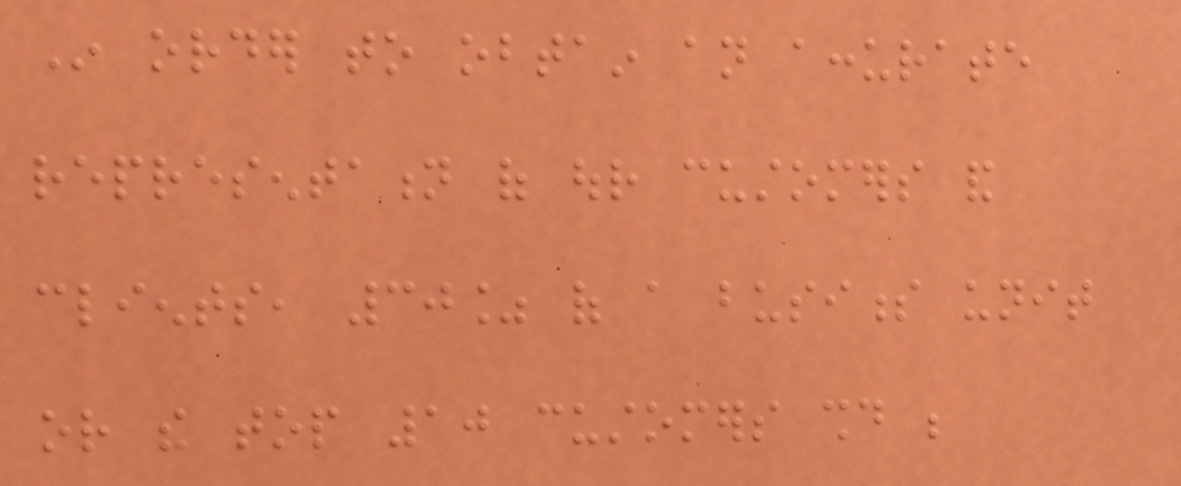In order to obtain an accurate
representation of our customers and
clients, 30% of a business unit
or the top 10 customers should be
